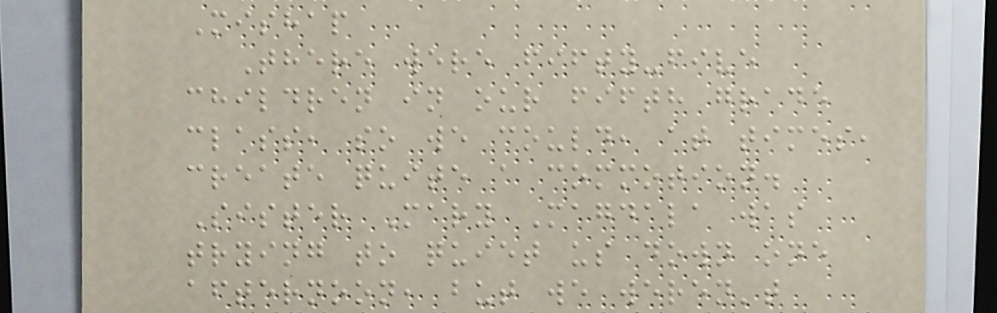Mishap
There were fifty-five
children in our fifth grade
class, so we could, at times,
create quite a commotion.
Sister Mary Magdala was
trying to quiet us down one
afternoon, but we weren't
